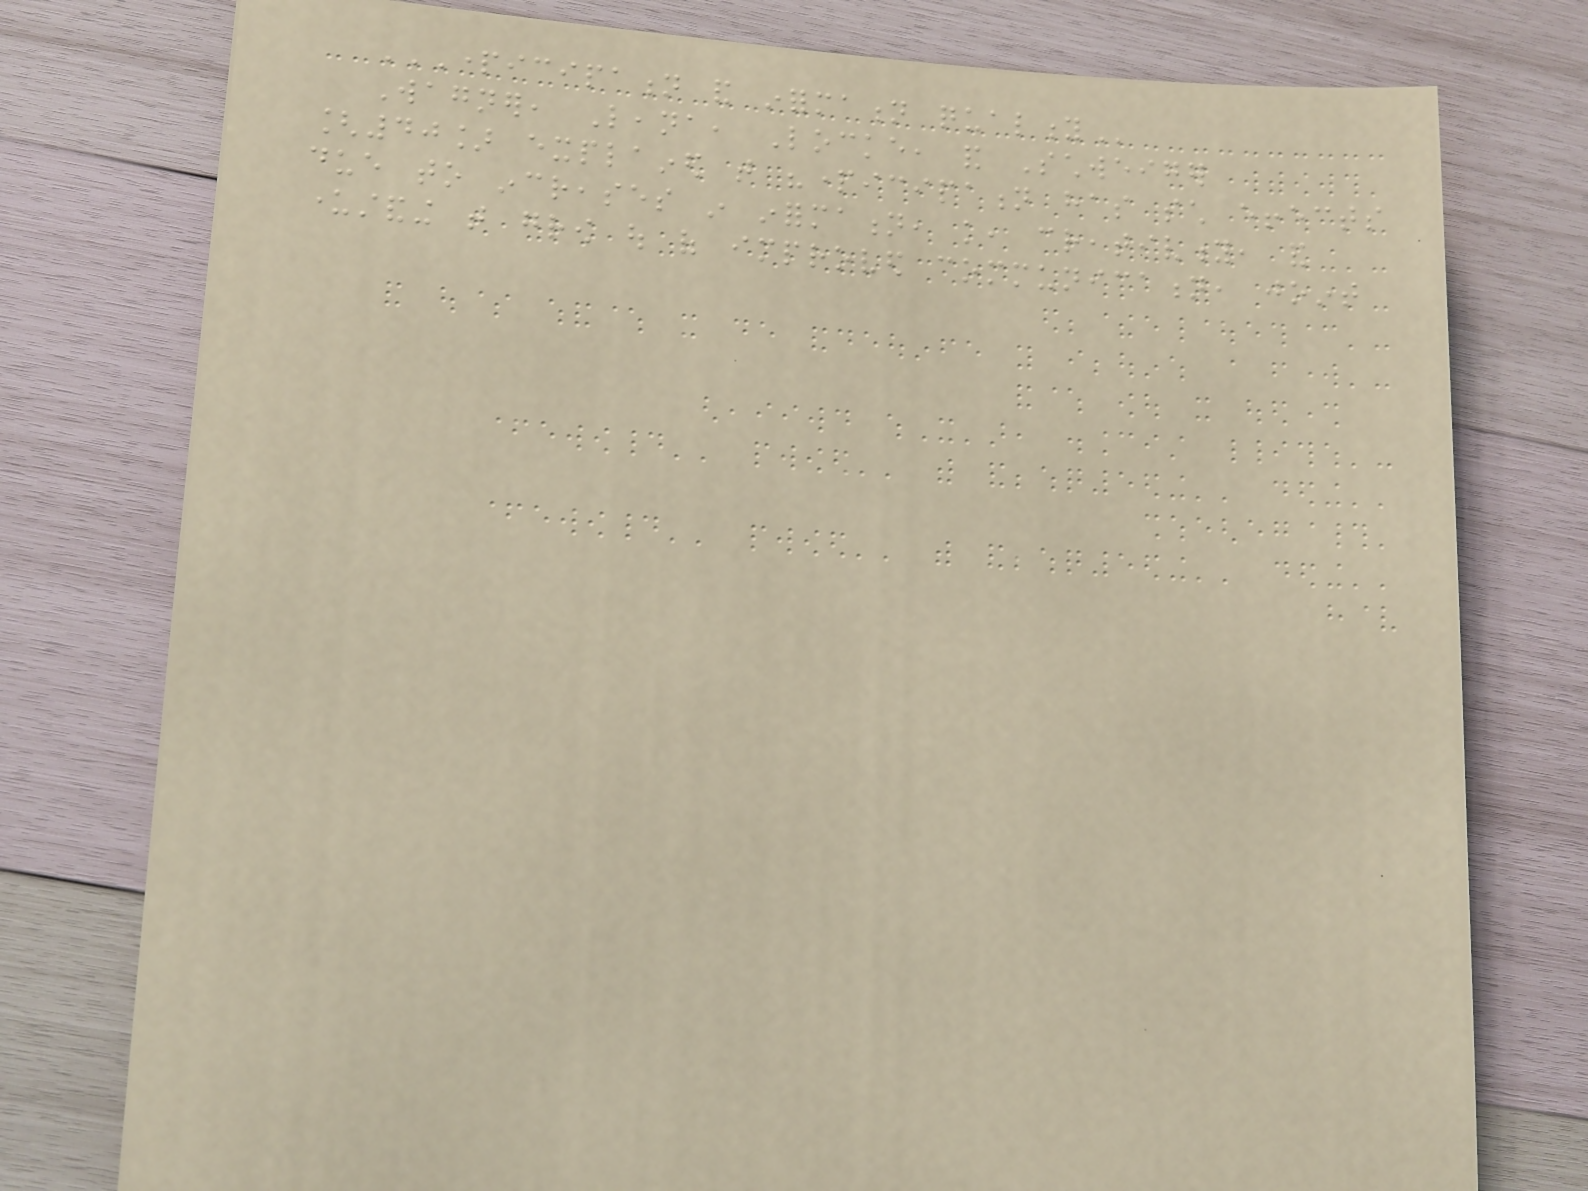PARTICIPATION AND INFORMATION QUALITY
Wagner, Leana, Locke, and Schweiger
[40] explained that "participation has such effects
due to increases in information, knowledge, creativity, and
understanding that grow out of improved communication, joint
